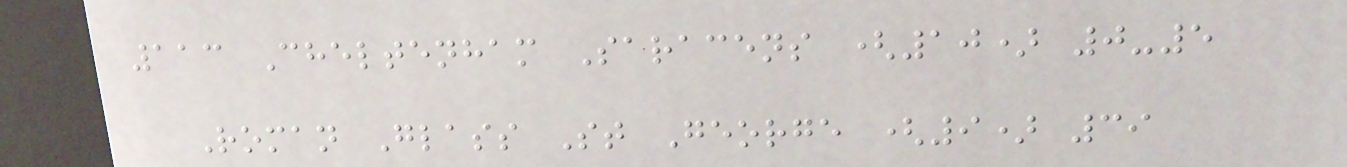113 Cheltenham Saracens (10) 0-5
Roman Glass St George (9) 39
